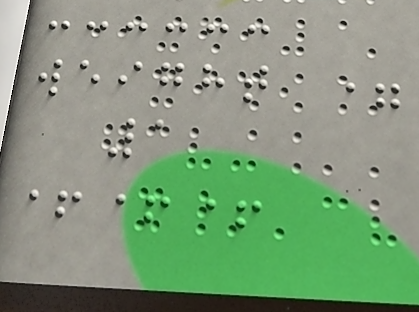weight =
1
+++
